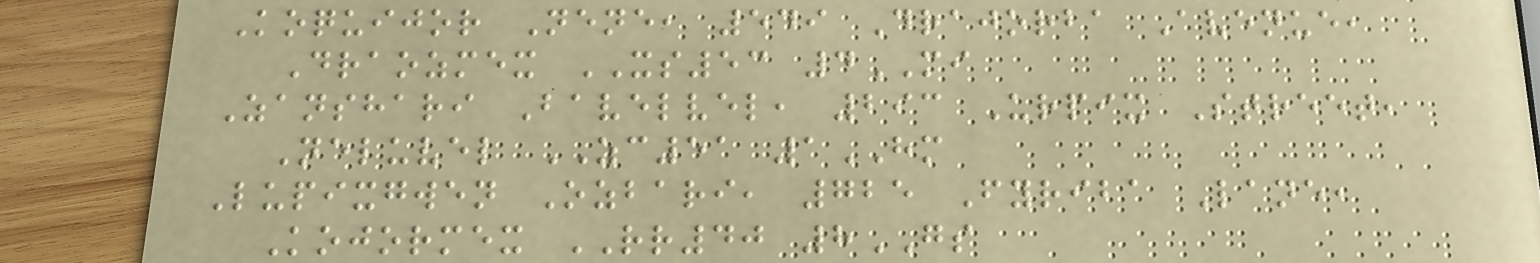Koquijor Nene, 549 Drajorba Avenue,
Draozmex XS53 4MI
Zanshari Bavelvel, 293 Urpix Street,
Neluvel ZC51 1HM
Lupixgwen Ozbari, 725 Fyriba Lane,
Kojormex RR40 8GS
